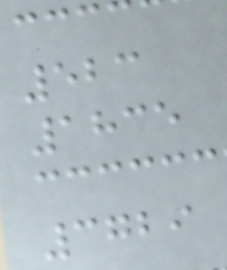523
1835
3729
